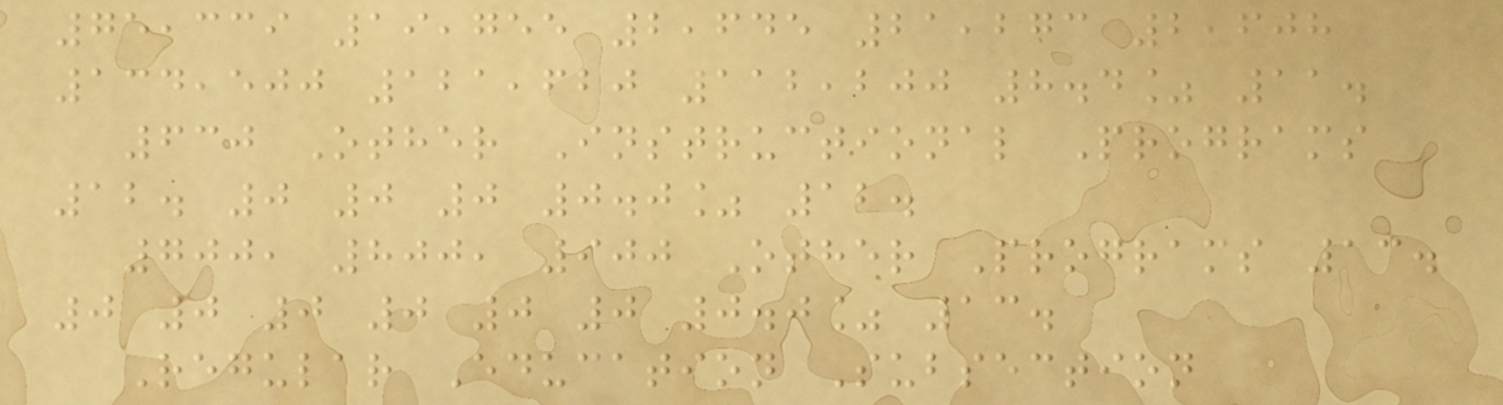75,339 19,755 2,645 21,273 2,608
134,500 121,620 112,200 8.4% 11.
630 Other Instructional Programs
12. 0 0 0 0.0% 12.
700, 800, 900 Other Programs 13.
0 0 0 0 0 0 0.0% 13.
Regular Education Subsection
